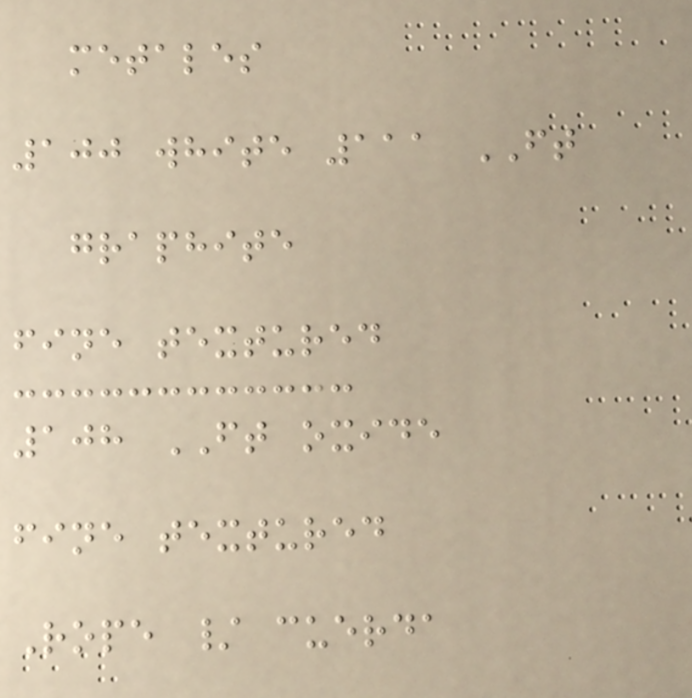metales
100 white 111 FT
graphite
fine textured
108 FT oxide
fine textured
Rope / cuerda
